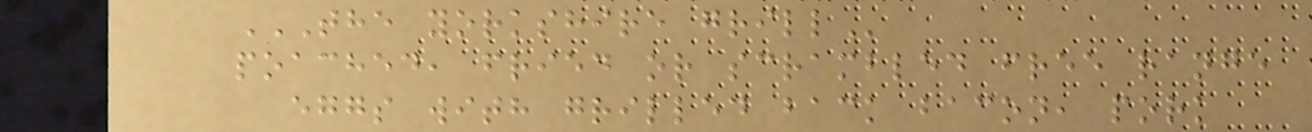THE YORKSHIRE GRILL
poached, fried or scrambled free range
eggs with grilled back bacon, pork
